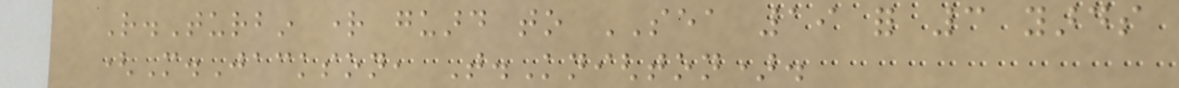R.Turbin right guard to SEA 19 for 3 yards
(M.Jackson, T.Knighton).
